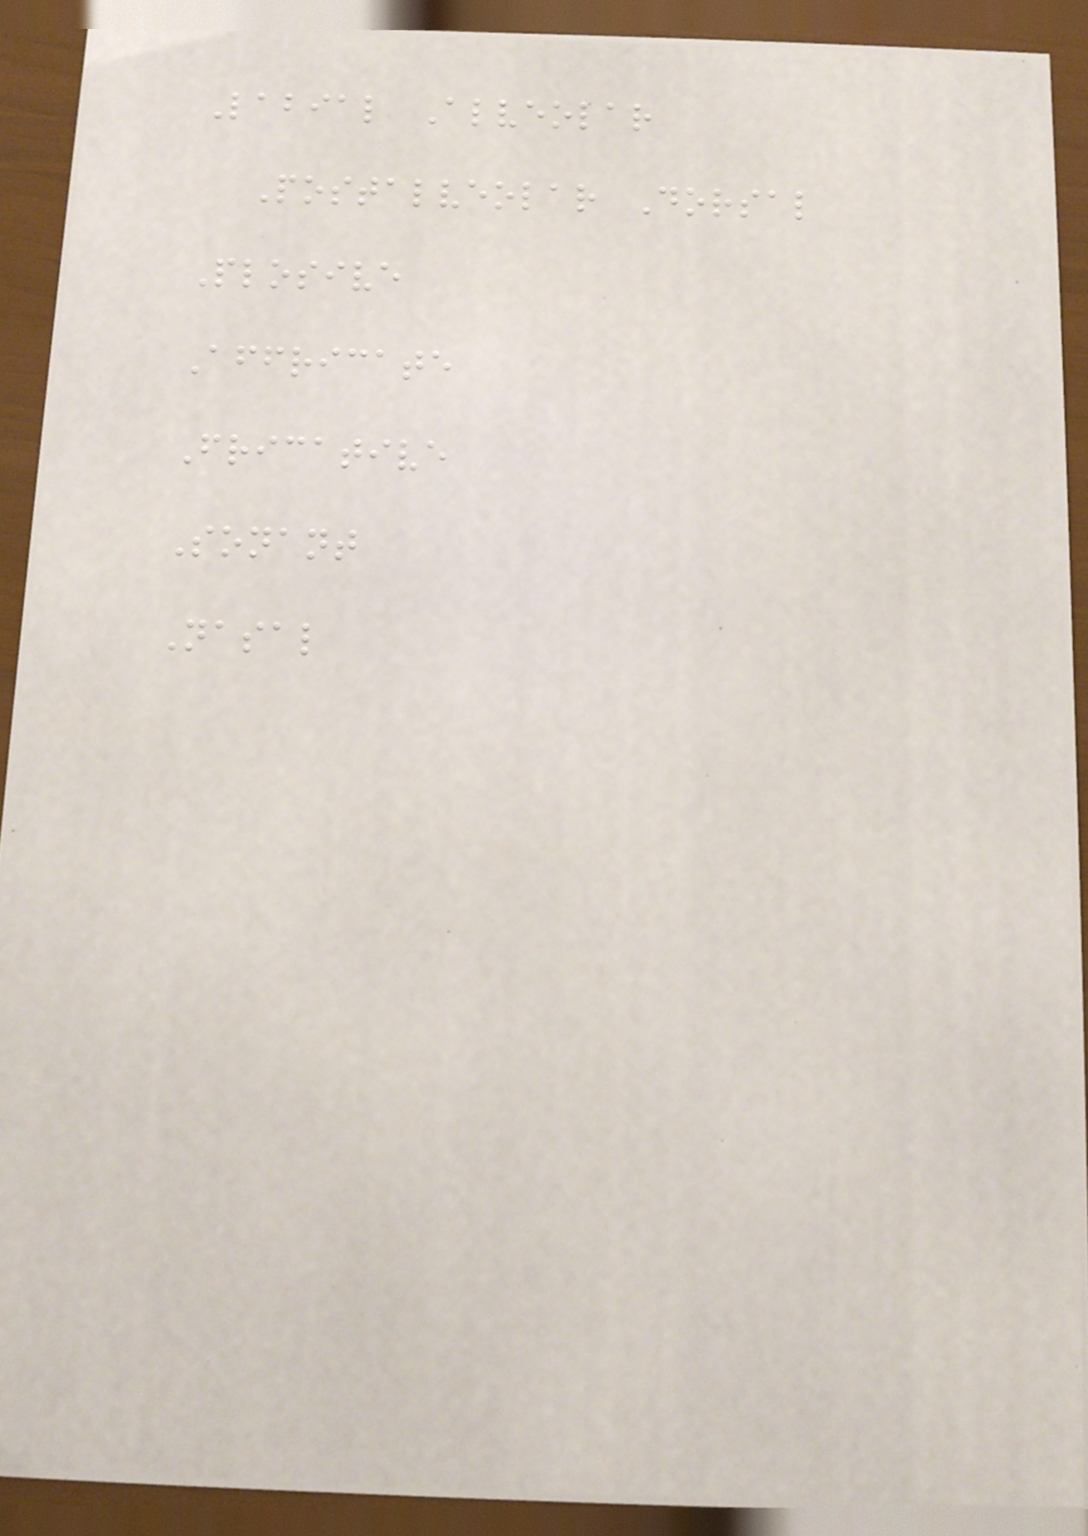Labial Alveolar
Postalveolar Dorsal
Plosive
Affricate
Fricative
Sonant
Nasal
